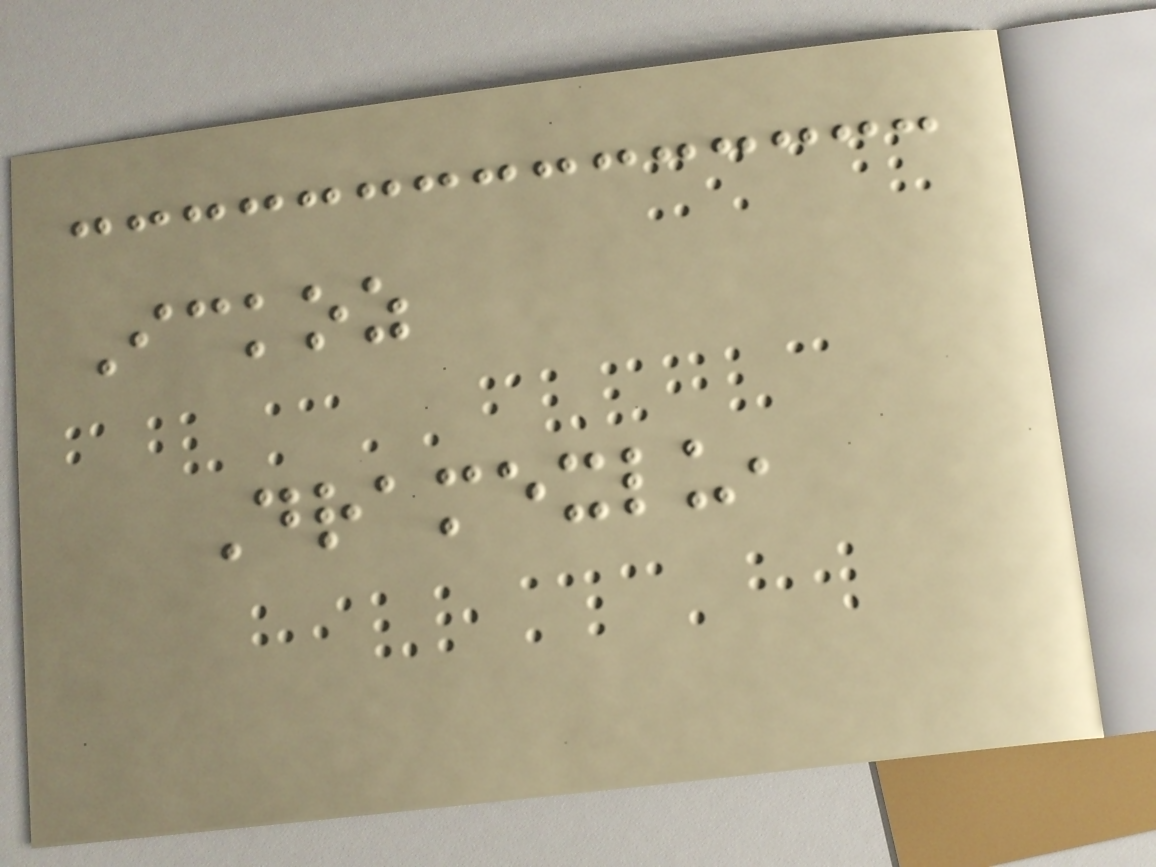Ickoz
Dramexlu,
